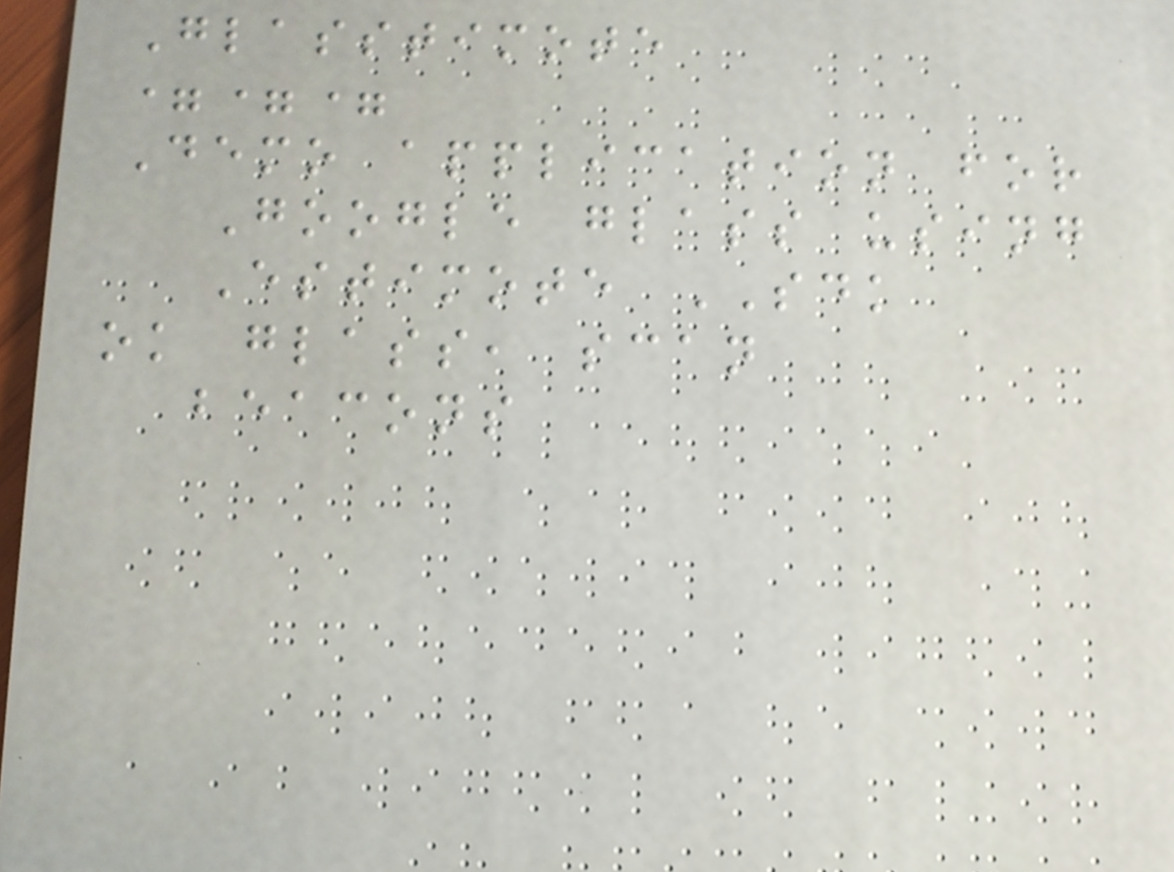Glasstimote
===
Demo application for
Google glass using
Estimote SDK
ok glass, scan
beacons
